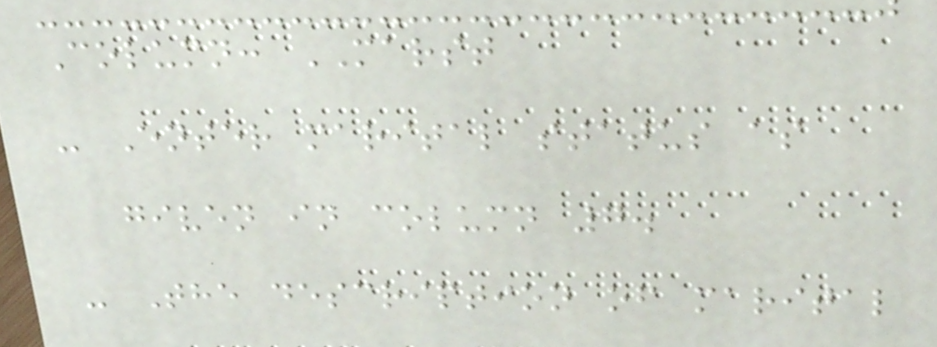Column: MARST
- Enter marital status as
given in column 7.
- The description of marital
